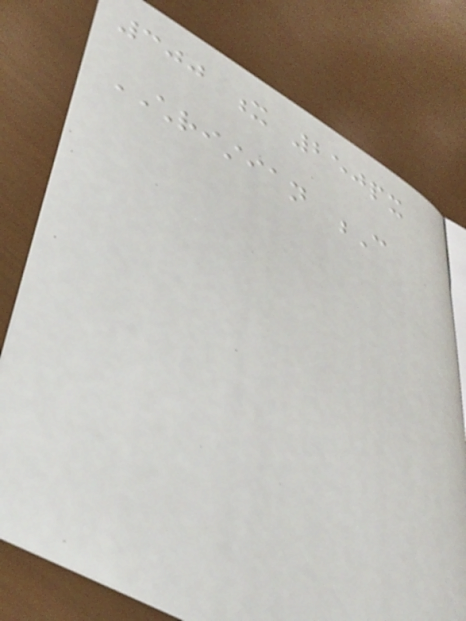300 x 250px
CHRISTIAN C
